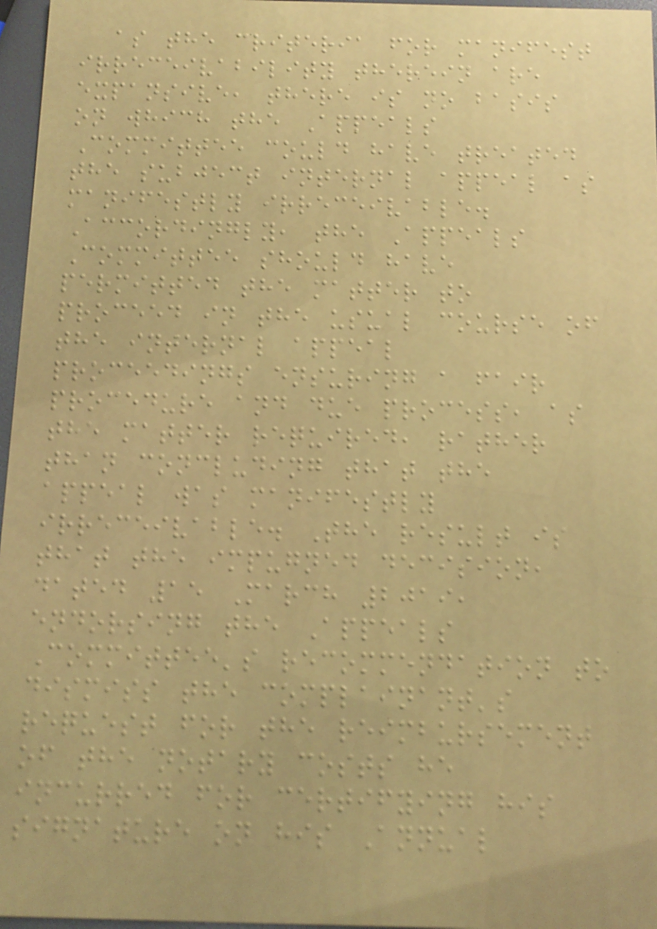as the criteria for manifest
irreceivability therein are
expansive, there is no basis
on which the Appeals
Committee could have treated
the subject internal appeal as
manifestly irreceivable.
Accordingly, the Appeals
Committee should have
permitted the matter to
proceed in the usual course of
the internal appeal
proceedings ensuring a fair
procedure and due process, as
the matter required, rather
than concluding that the
appeal was manifestly
irreceivable. The result is
that the impugned decision,
dated 15 March 2019,
endorsing the Appeals
Committee's recommendation to
dismiss the complainant's
request for the reimbursement
of the notary costs he
incurred for certifying his
signature on his Annual
